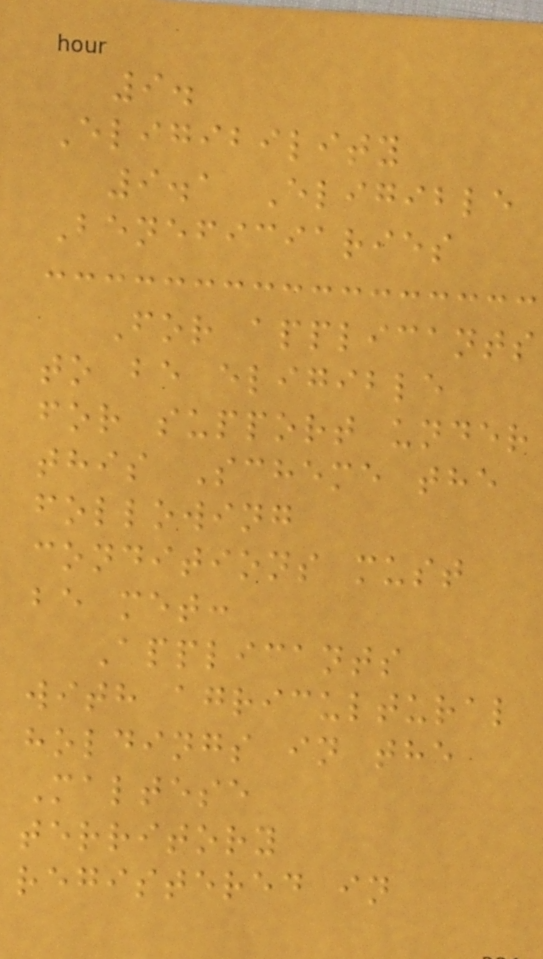9.
Eligibility
9.1 Eligible
Beneficiaries
For applicants
to be eligible
for support under
this Scheme the
following
conditions must
be met:
Applicants
with agricultural
holdings in the
Maltese
territory
registered in
